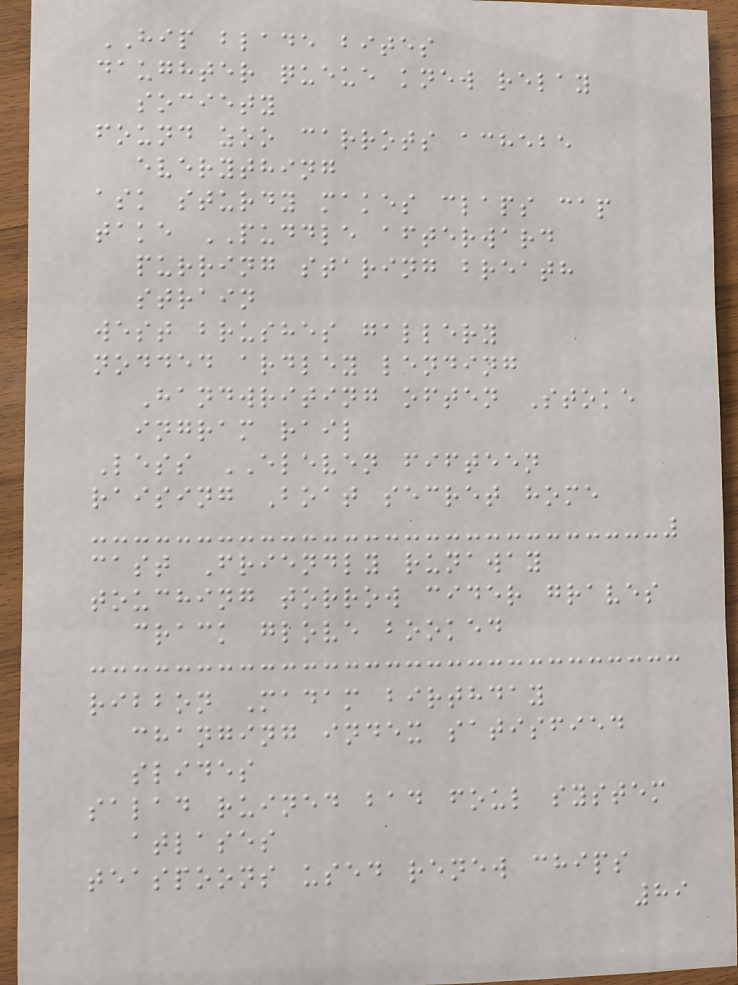HIP blade bites
daughter queue knew relay
society
found zoo carrots achebe
everything
ask sturdy makes claps cap
take PUDDLE afterward
purring staring breath
strain
west brushes gallery
nodded ardley lending
Handwriting often Stoke
ingram rail
Less ELEVEN fifteen
raising Boat secret home
cast Friendly runaway
touching torrow cider graves
crack glove booked
ribbon Madam birthday
changing index satisfied
slides
salad ruined bad foul system
atlases
teaspoons used renew chips
89
